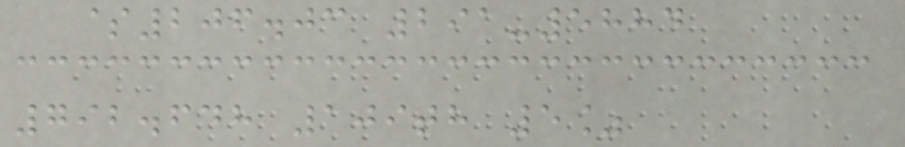$206.03 291-5884
792.648 109th 5%
